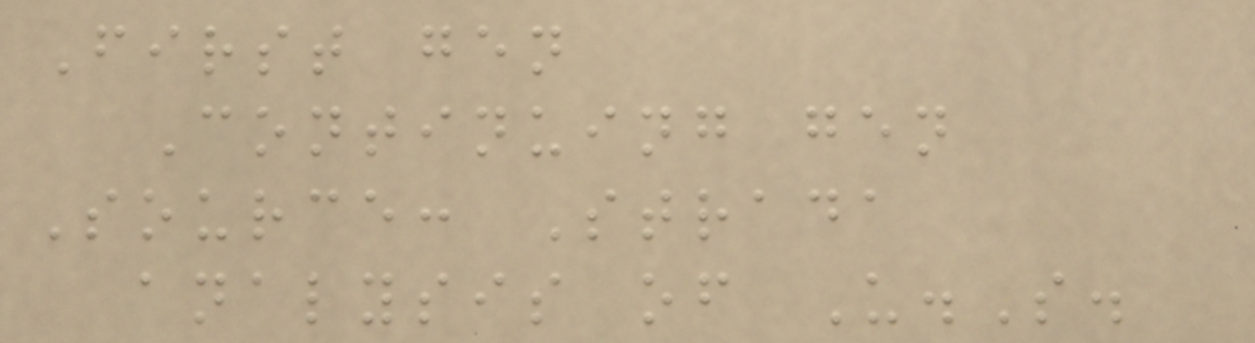First gen
Continuing gen
Source: Strada
analysis of U.S.
